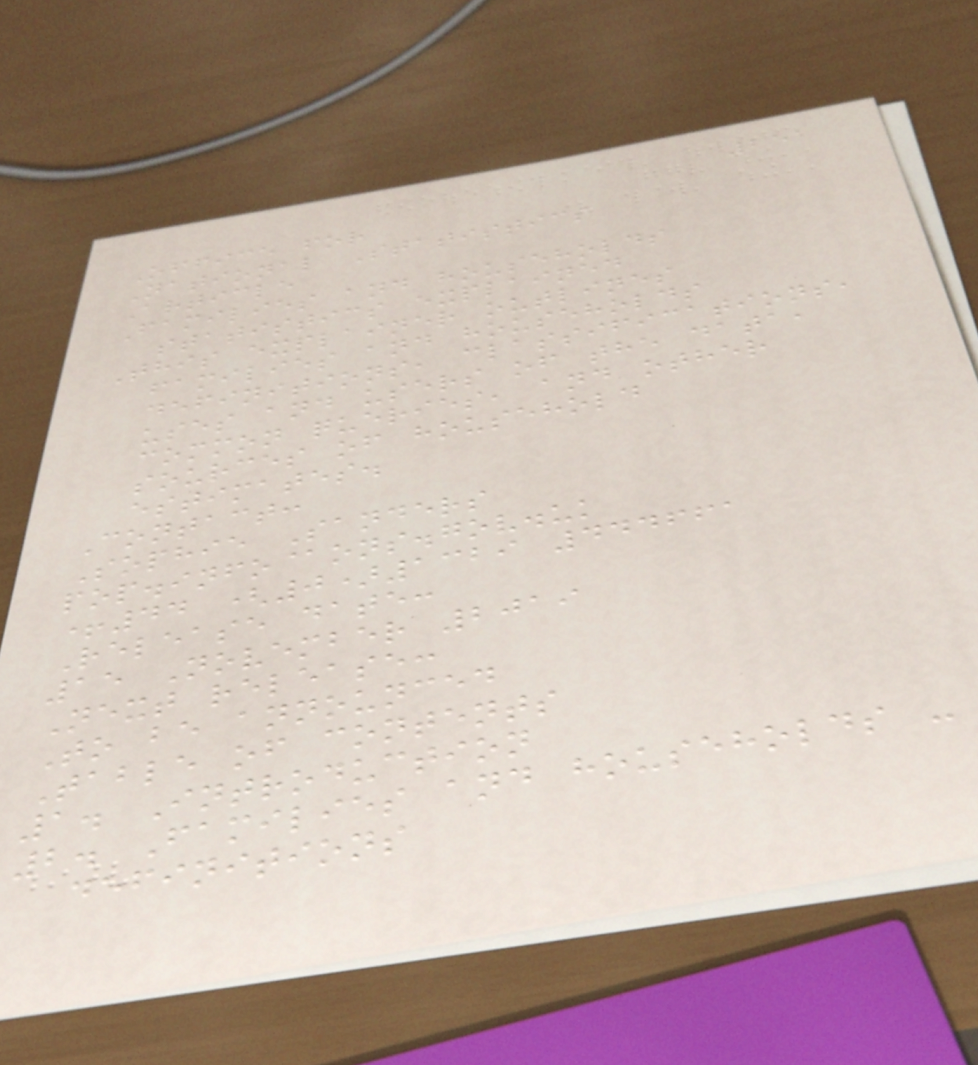251
Office for
National Statistics
Article
Families and households
statistics explained
This explainer outlines
families and households
definitions, classifications,
uses and users of the data,
common queries, and other
sources of household
estimates.
Contact:
Sophie Sanders
pop.info@ons.gov.uk
+44 (0)1329 444661
Release date:
15 November 2019
Next release:
To be announced
Table of contents
1. Introduction
2. Families and households -
definitions
